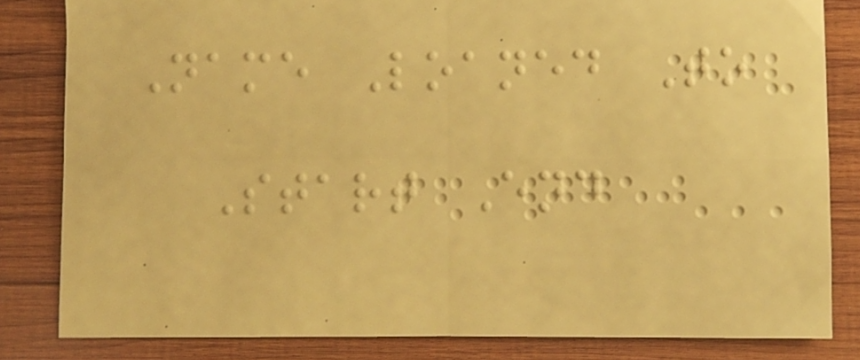Name Loaned To
Start End
